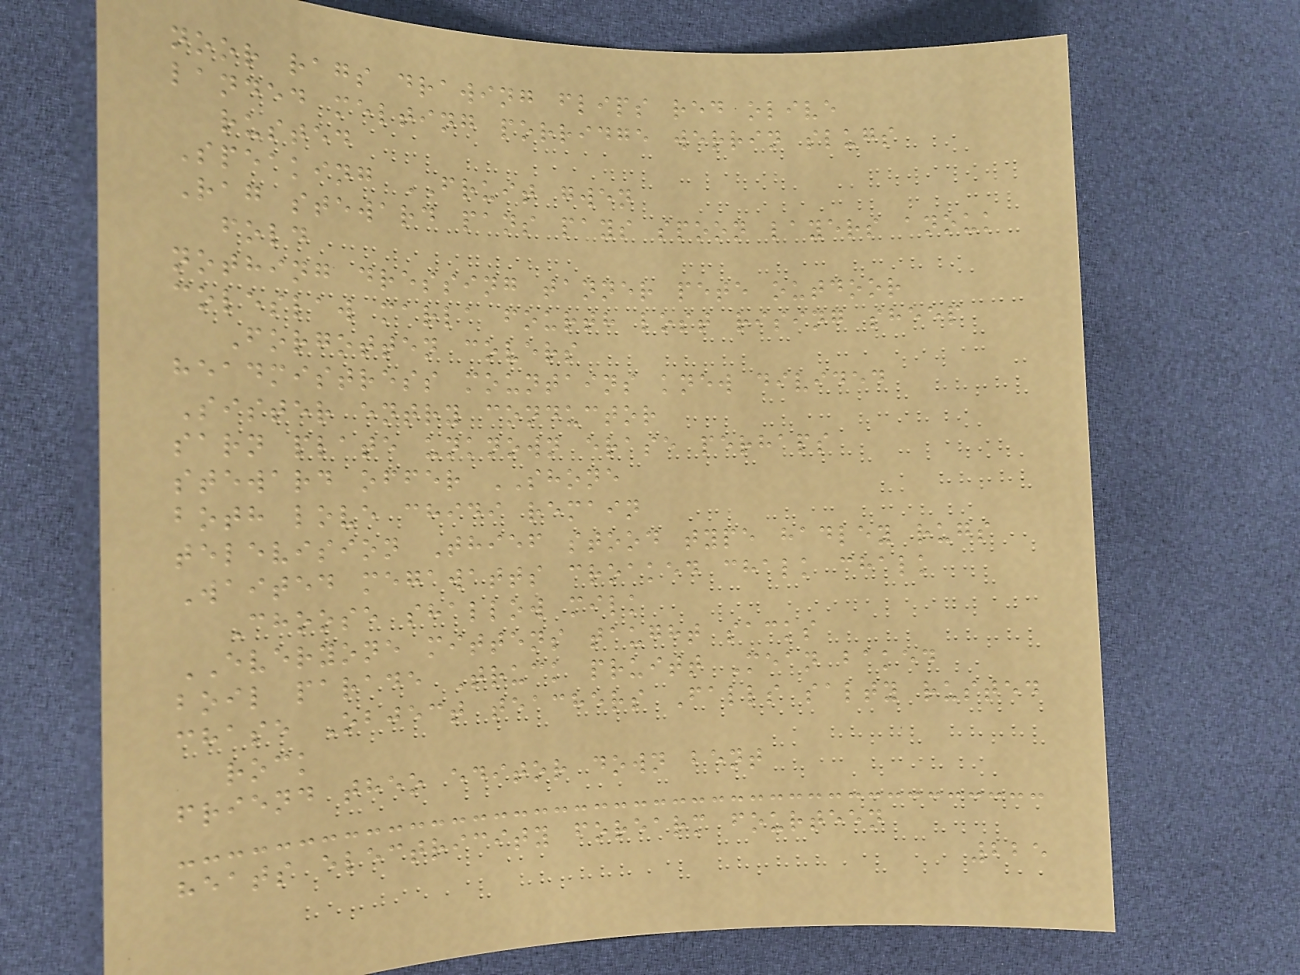noor rags drawing flips red olive
landed melting porridge werrin slugs
rusted
Speaking FRUIT gwen
Rag steward pans pays spoon layers anouk
fold
nothing dressing tanner pete outdoor
coleslaw marla fourth lost rising sheep
Forgotten covers
headmistress mountains knew divided
Sister entry conductor
sarn plate unknown erase perhaps
steward offer SHONE
both love chidi remain
television Thief stood type hadley rugs
Waited megawatts croaked chalk chalk
Choose shallow milk
EVERYONE mittens taught sacks
boil parade Truck pruitt Mean baked
chase Object teachers Falls salty rusted
rock
friend theo editor down bent
heats electricity forearm fourteen
225
